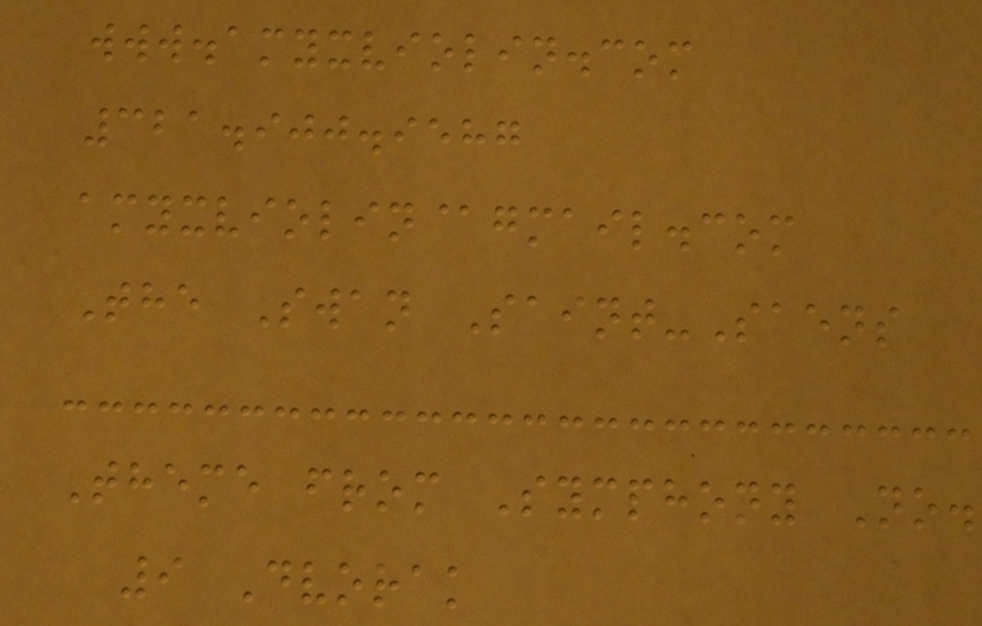www.amyxviolin.com
321.900.9587
amyxviolin@gmail.com
The Swan Saint-Saens
Theme from Symphony No.
9 Dvorak
